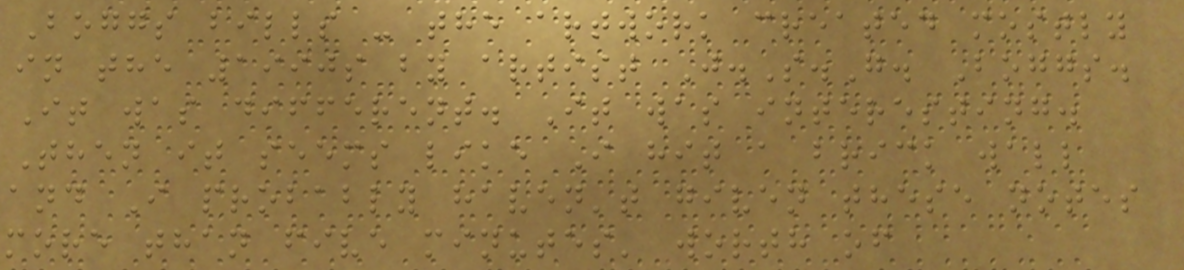Boggs bills - the artwork created mostly
in the 1990s by artist J.S.G. Boggs.
It was different. It was interesting.
Then it seems like I hit a brick wall
and I probably haven't given these notes
more than five minutes' worth of
